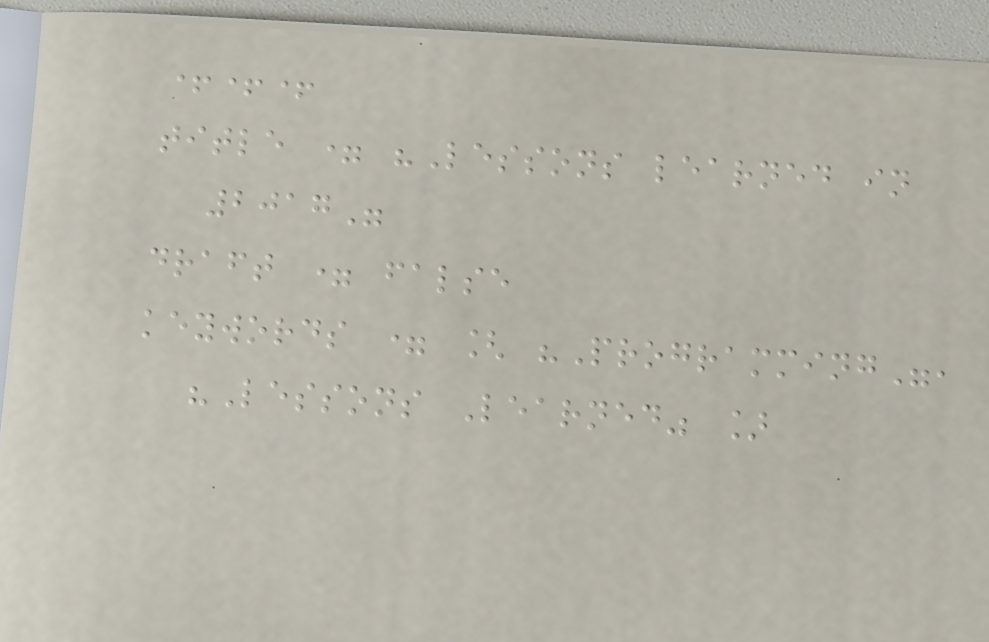+++
title = "Lessons learned in
2017"
draft = false
keywords = [ "Programming",
"Lessons Learned" ]
